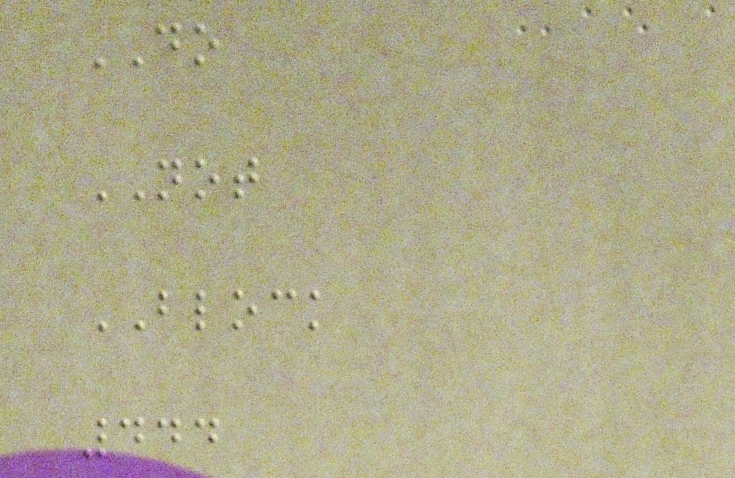DO
NOT
BLOCK
444
